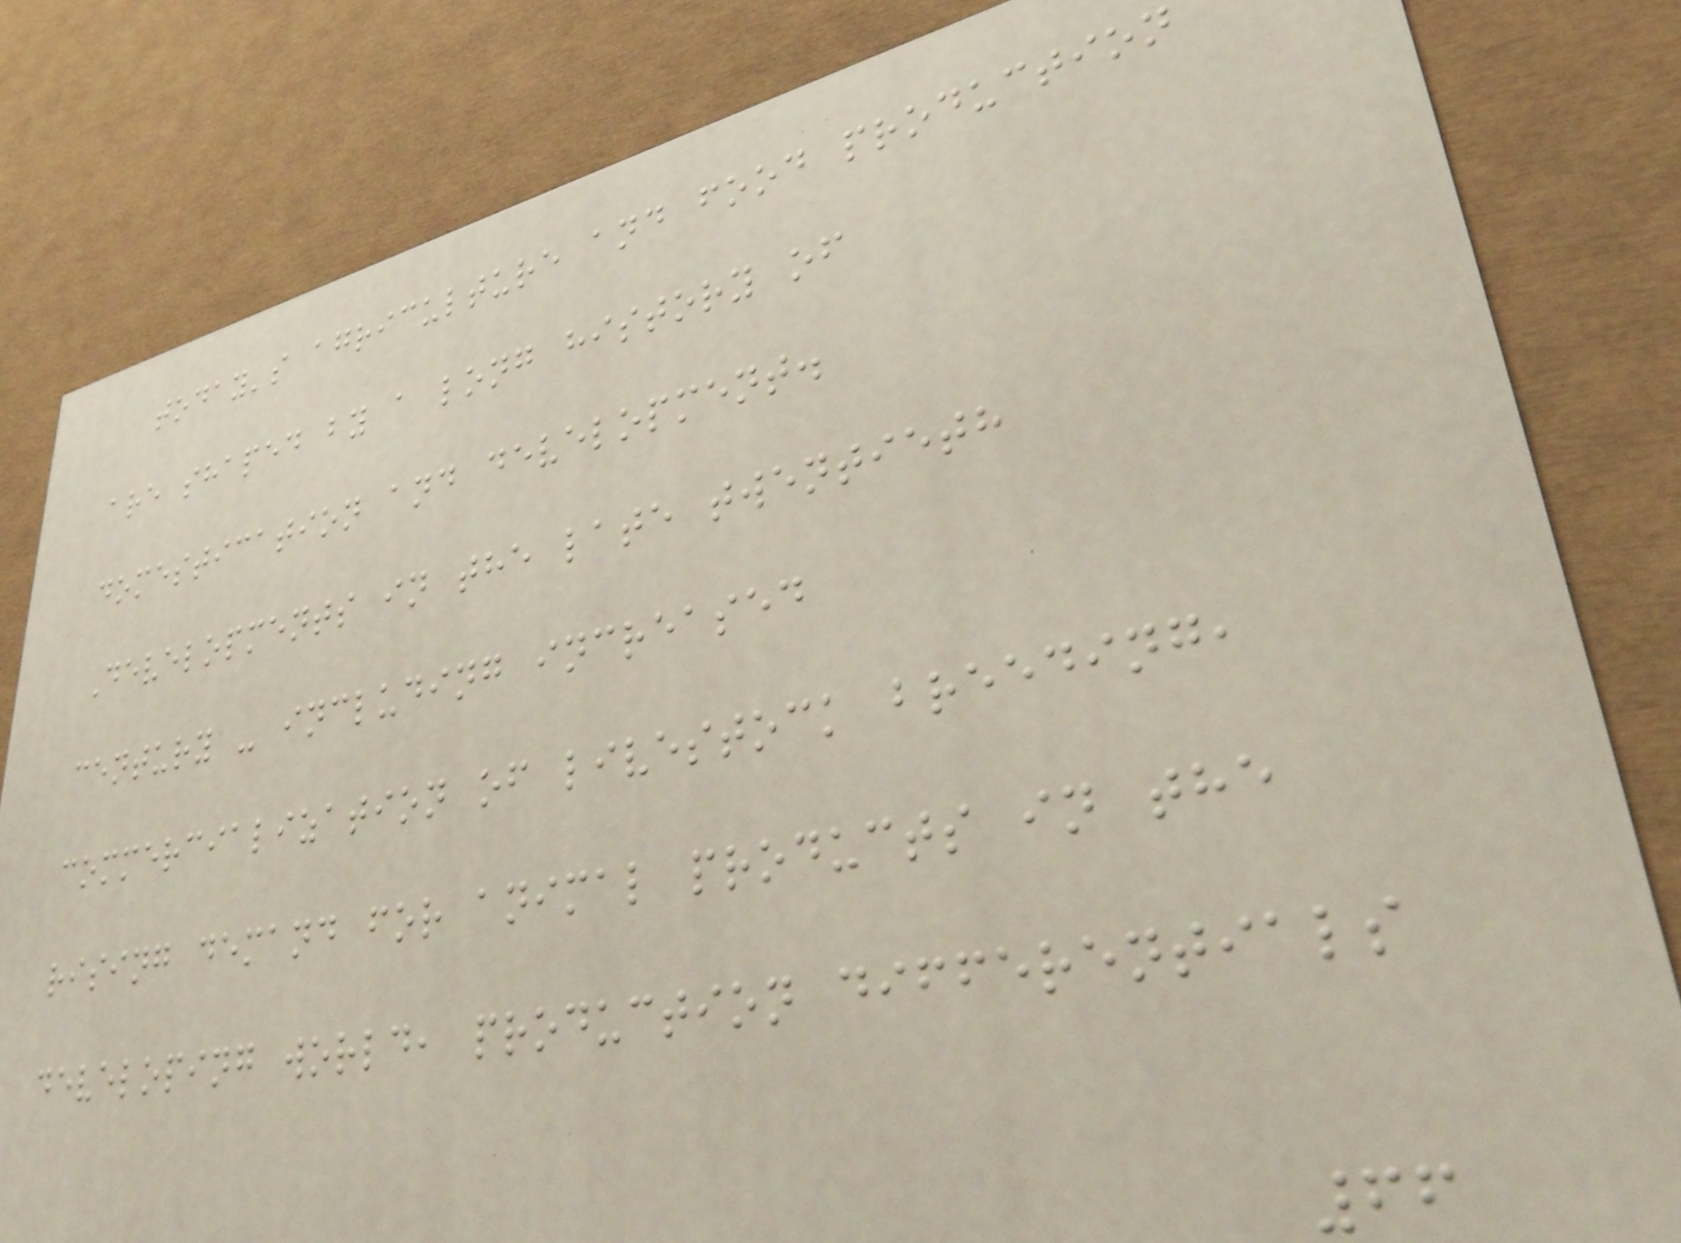today's agriculture and food production
are shaped by a long history of
domestication and development.
Developments in the late twentieth
century - including increased
commercialization of livestock breeding,
rising demand for animal products in the
developing world, production differentials
66
